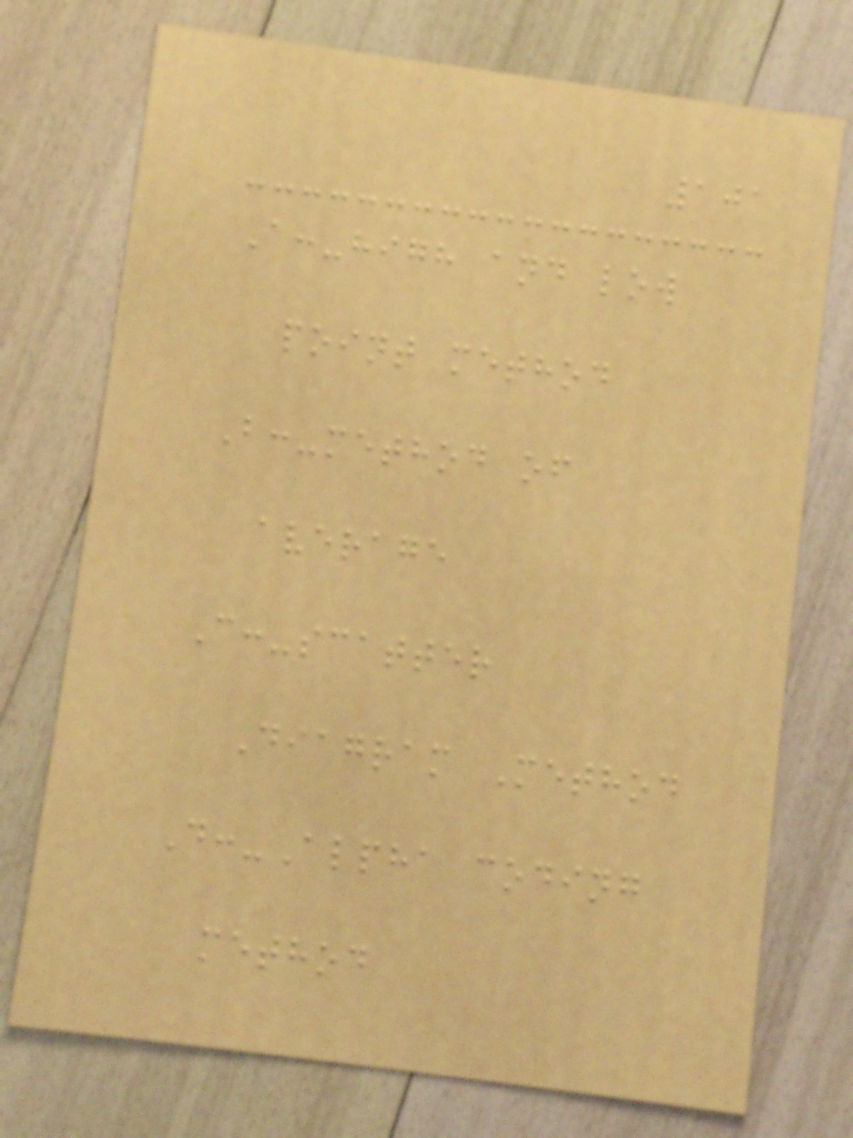101
A:-high and low
point method
B:-method of
average
C:-scatter
Diagram Method
D:-Alpha coding
method
